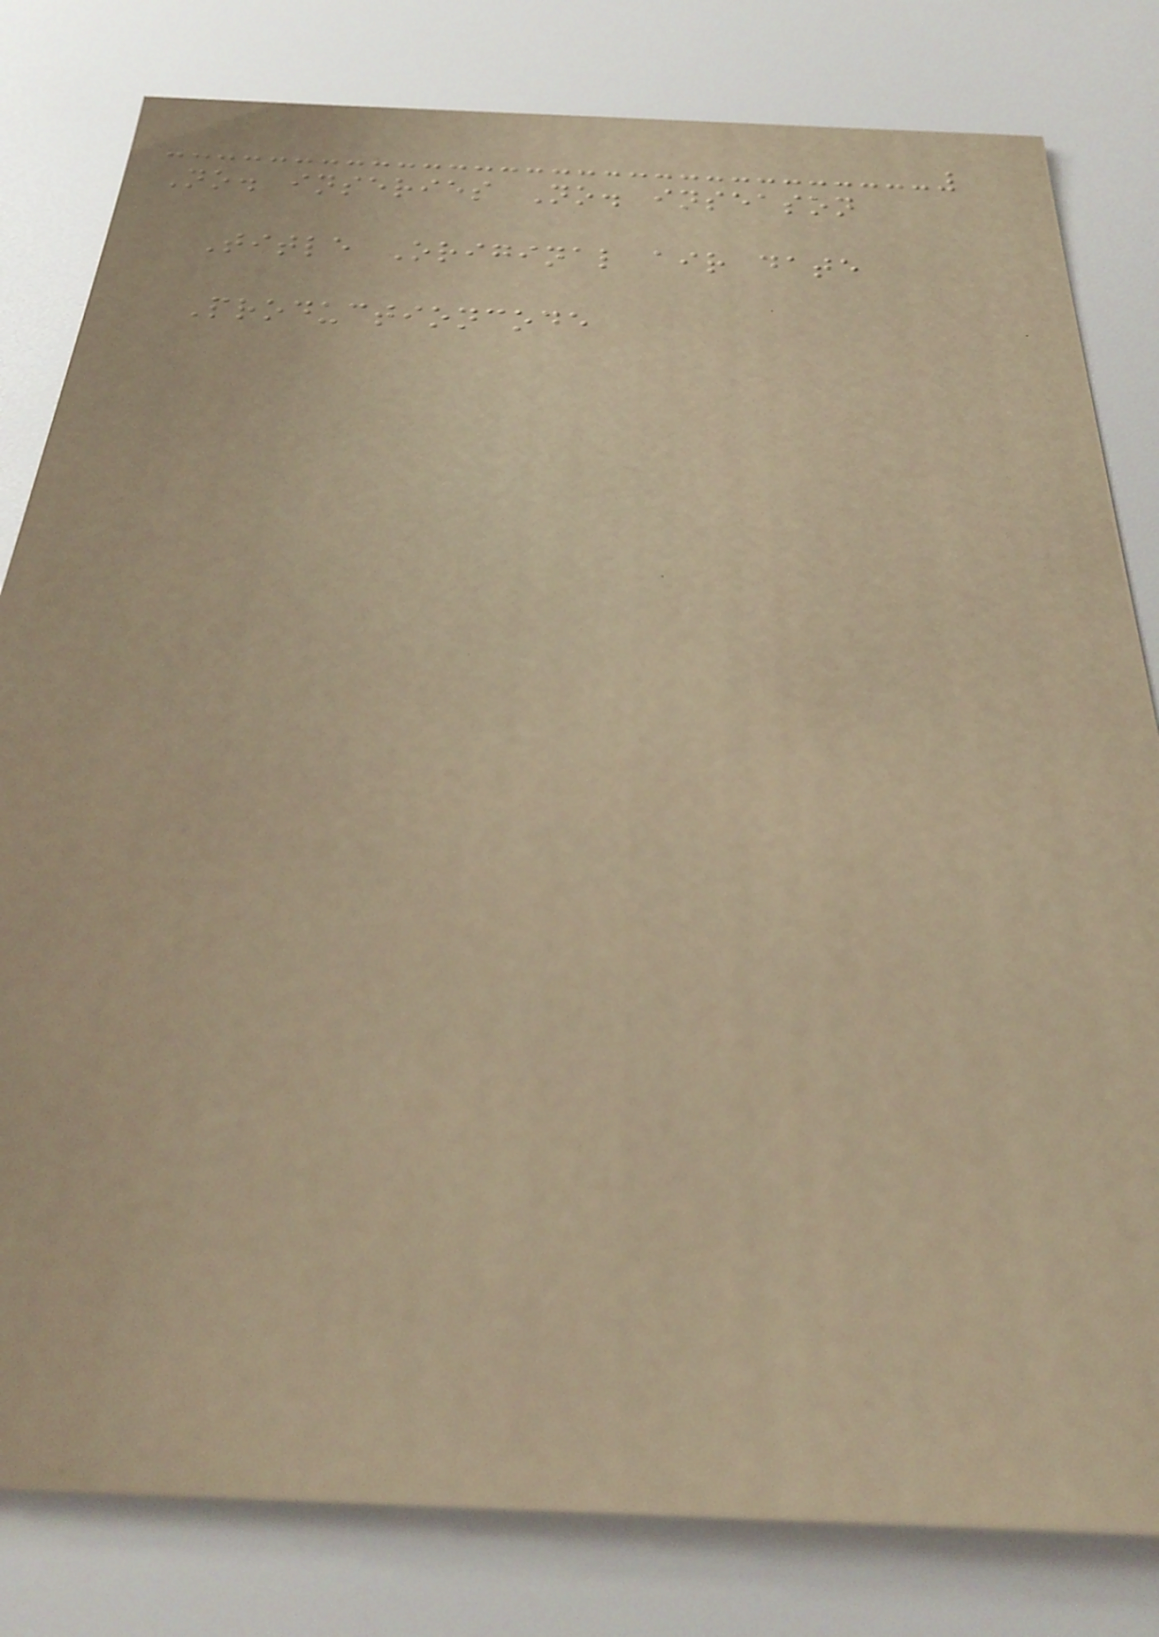No. inseries No. inseason
Title Original air date
Productioncode
